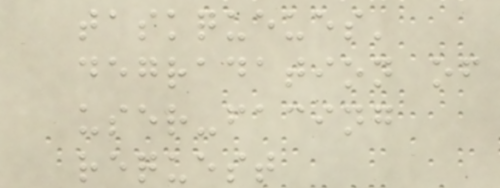taskqueues'
degradation of
user-facing
request
